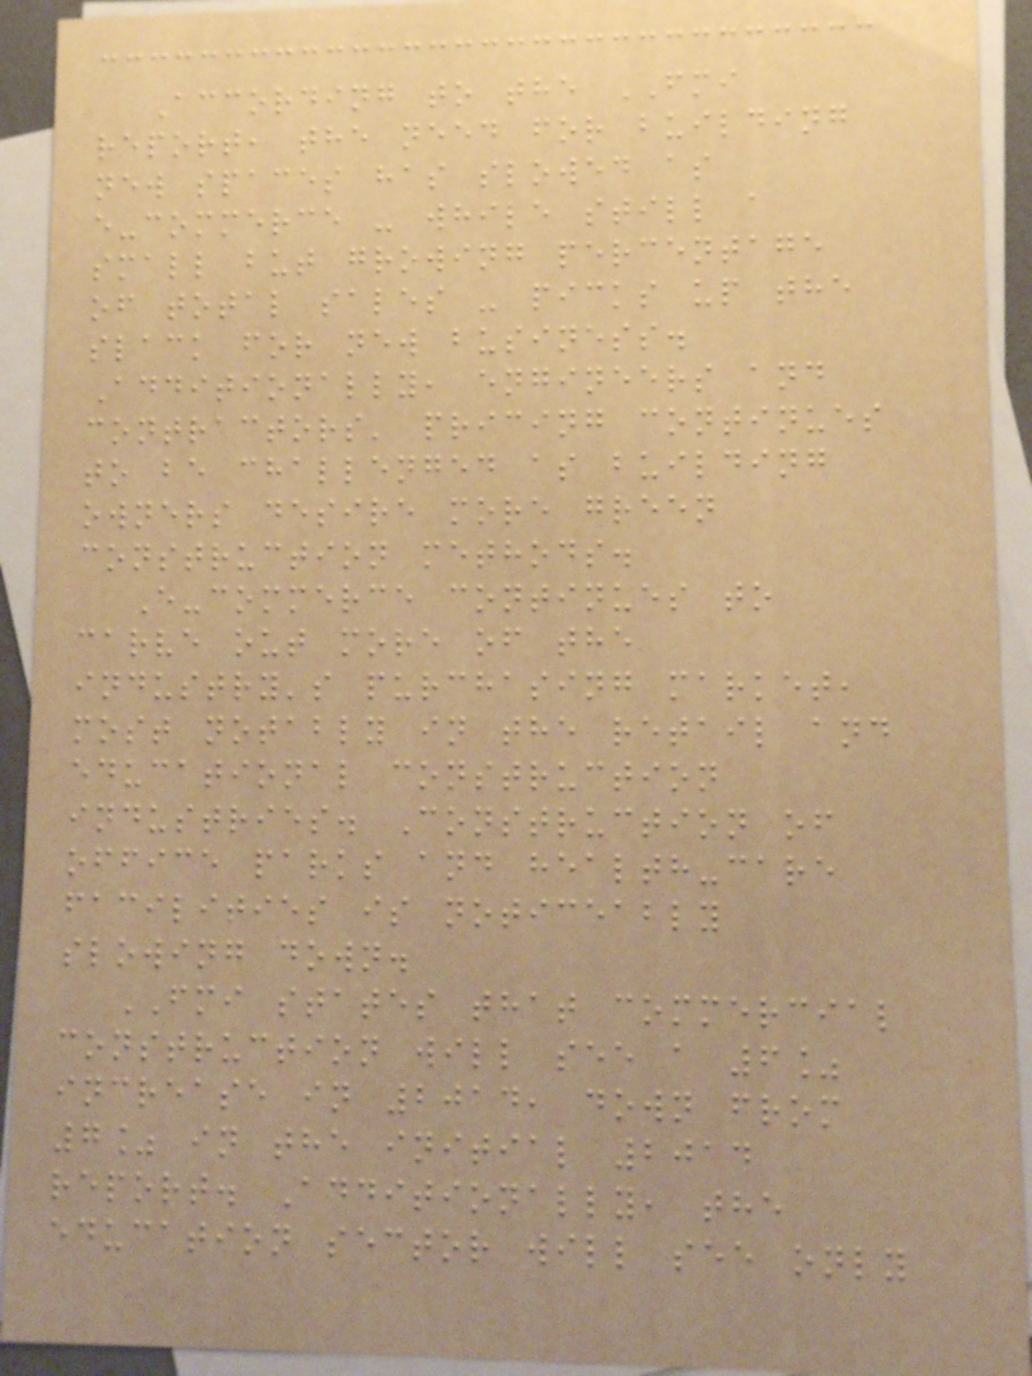According to the FMI
report, the need for building
new spaces has slowed as
e-commerce - while still a
small but growing percentage
of total sales - picks up the
slack for new business.
Additionally, engineers and
contractors' pricing continues
to be challenged as building
owners desire more green
construction methods.
E-commerce continues to
carve out more of the
industry's purchasing market,
most notably in the retail and
educational construction
industries. Construction of
office parks and health-care
facilities is noticeably
slowing down.
FMI states that commercial
construction will see a 6%
increase in 2014, down from
7% in the initial 2014
report. Additionally, the
education sector will see only
